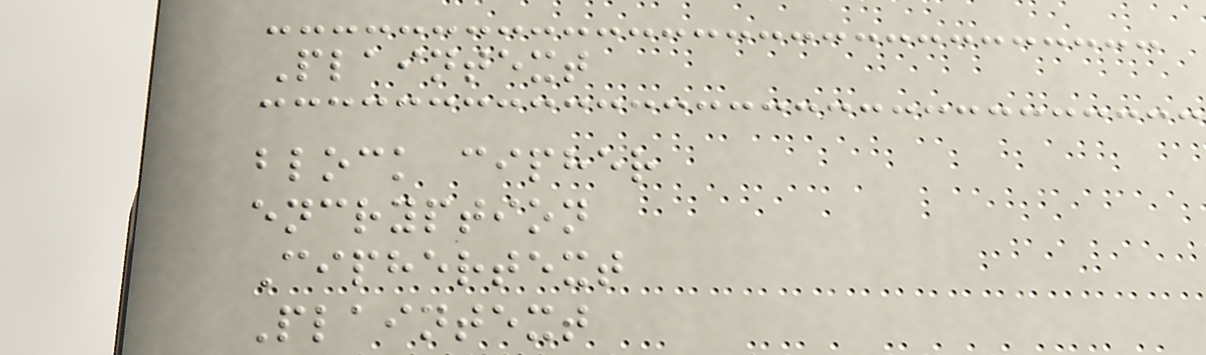Plaintext
block cipher
encryption
Ciphertext
Plaintext
